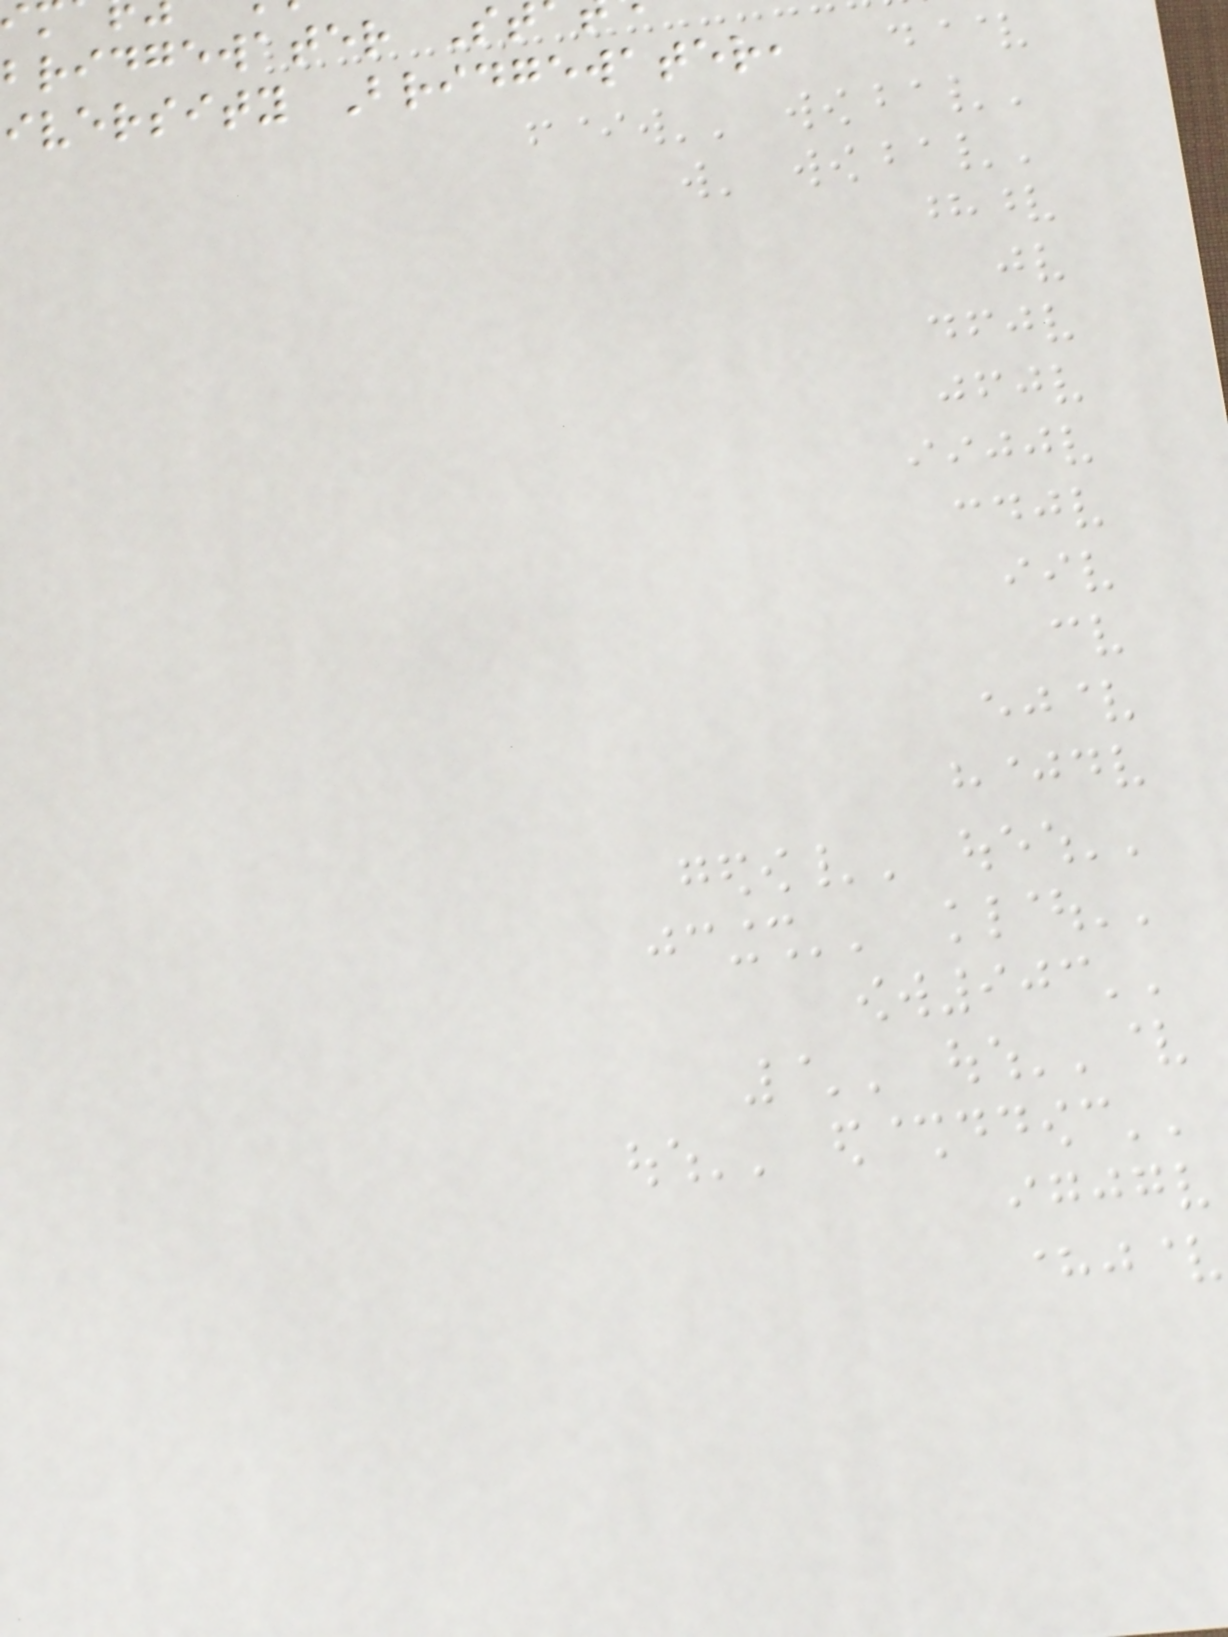bridgewater St
iversity Bridgewater,
